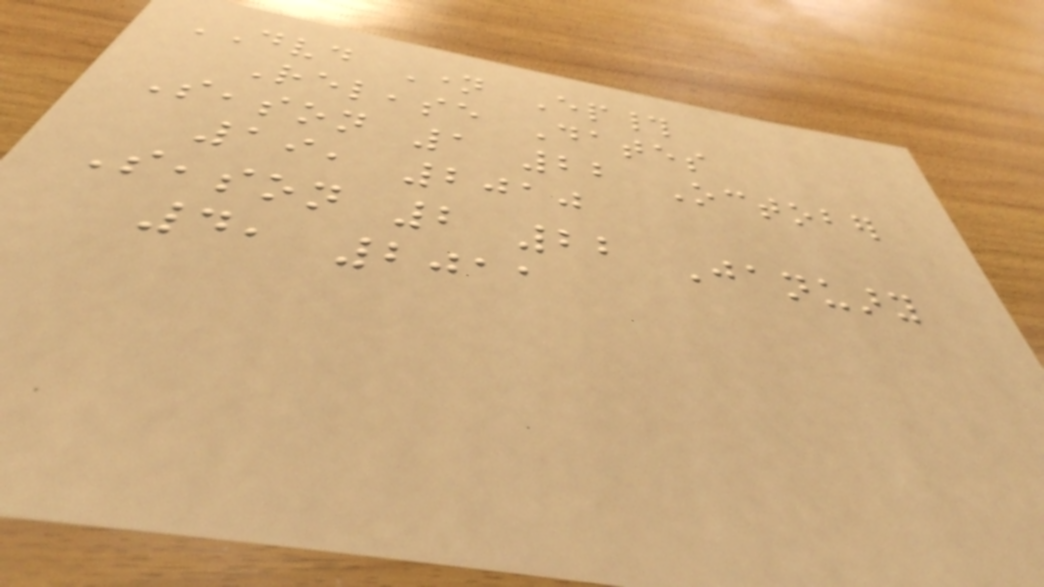DVD Name Ep#
Release Dates
Season 1 22 October
19, 2010
Season 2 22 January
4, 2011
